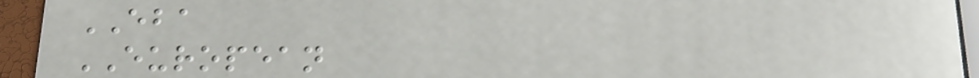EBA
EUROPEAN
